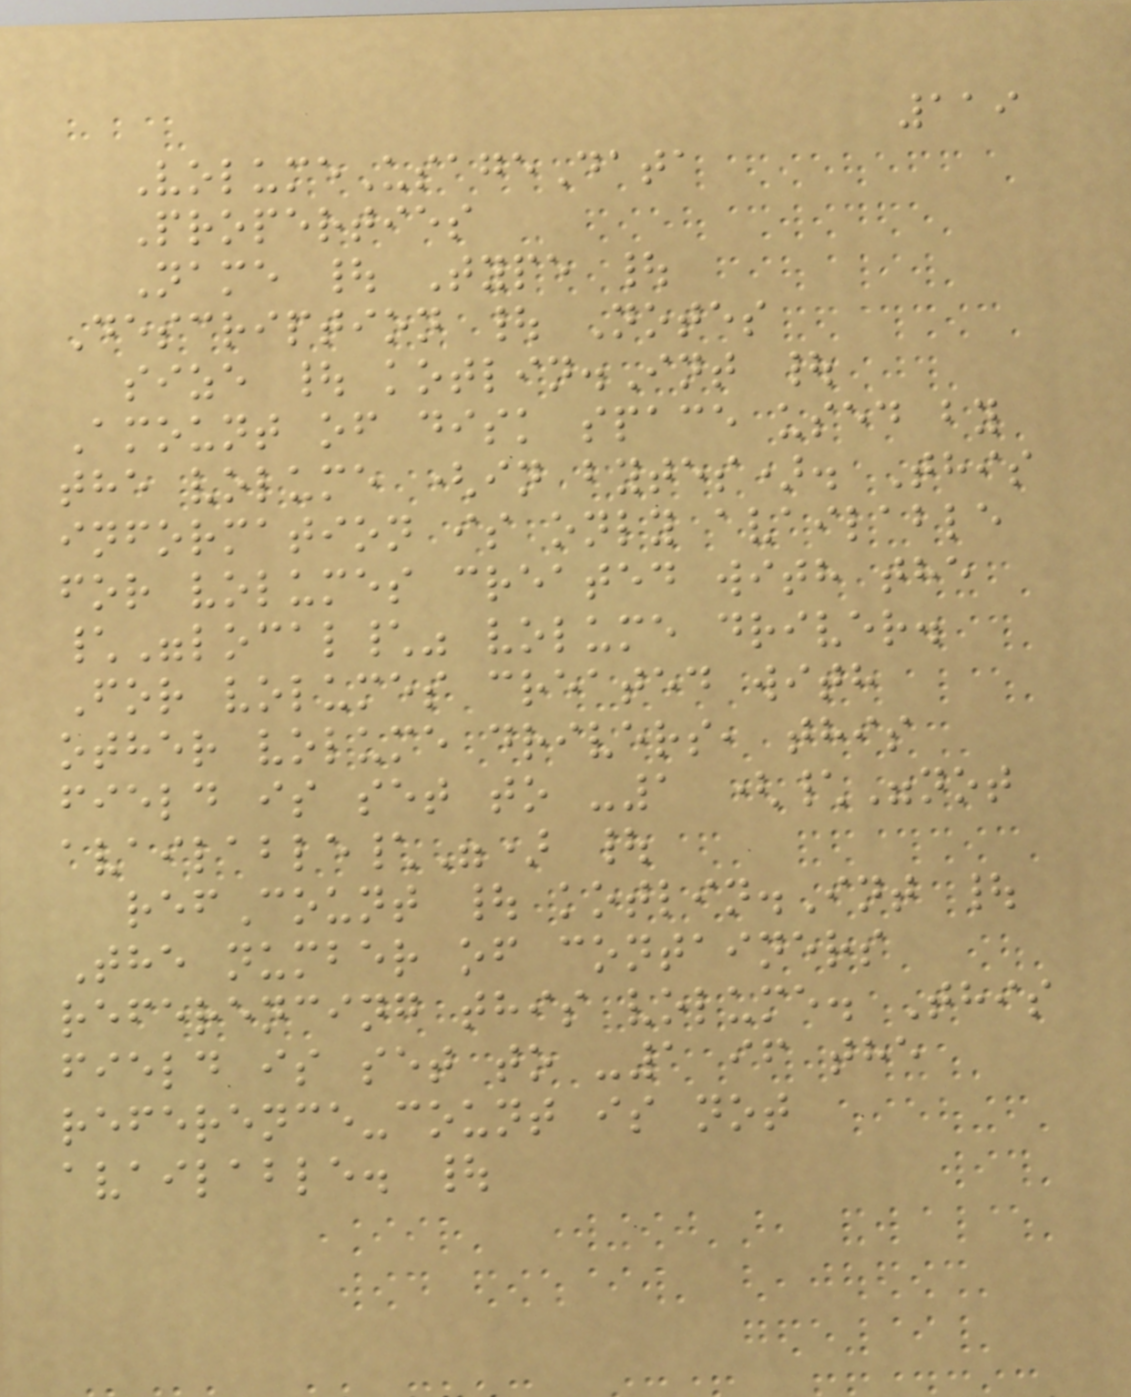119
VolumeUsageData
Properties
Name | Type |
Description | Notes
size | kotlin.Int |
Amount of disk space used by
the volume (in bytes). This
information is only available
for volumes created with the
\"local\" volume driver.
For volumes created with
other volume drivers, this
field is set to -1 (\"not
available\") |
refCount | kotlin.Int |
The number of containers
referencing this volume. This
field is set to -1 if the
reference-count is not
available. |
